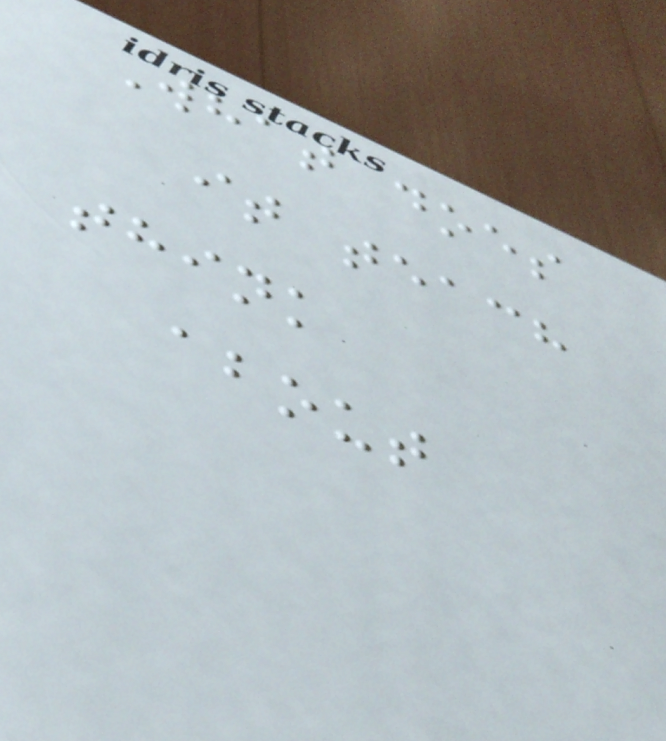What does
it teach
think
about
